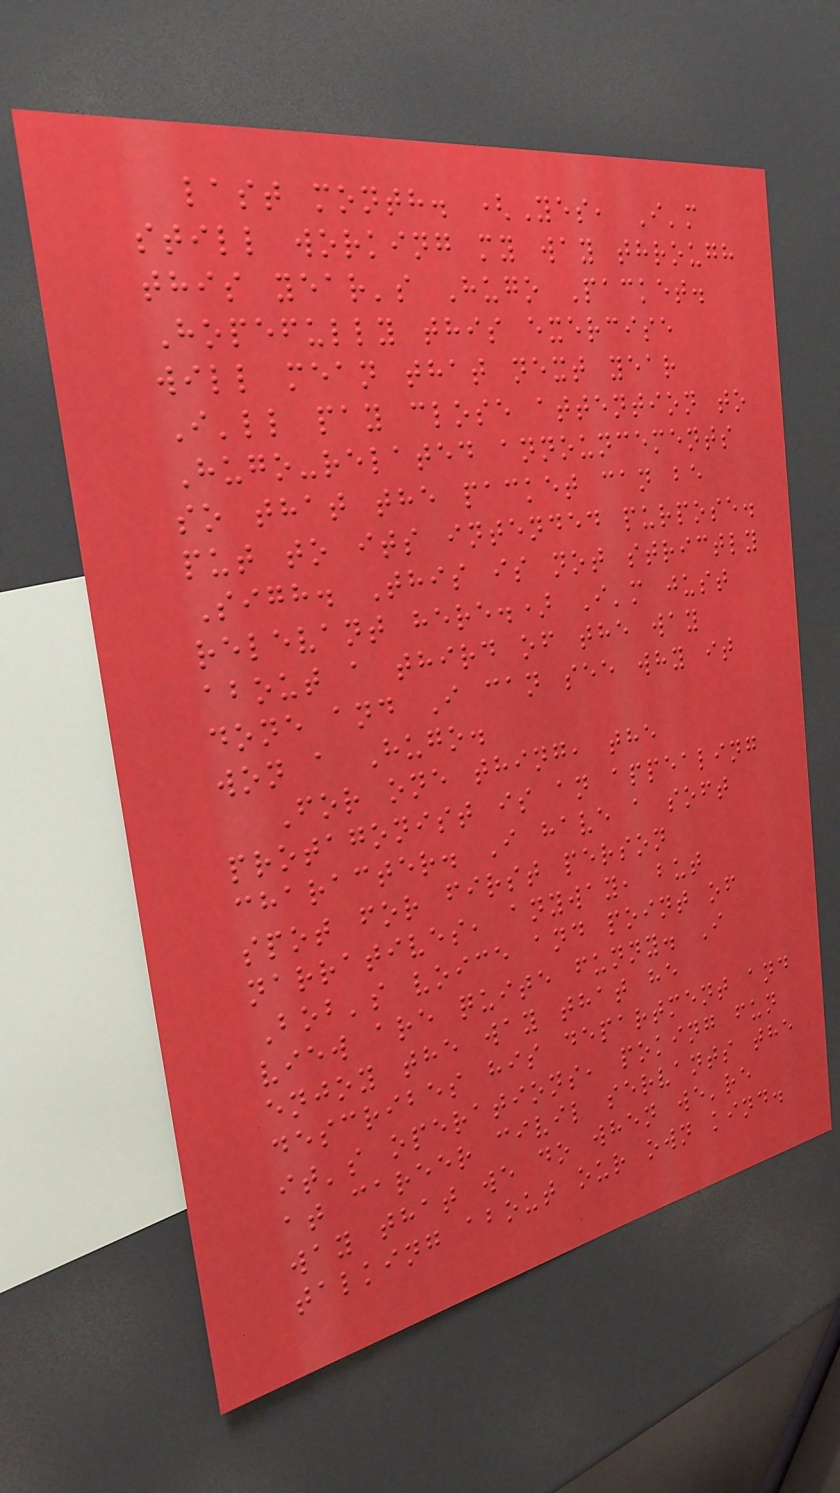last month. (Yes, I'm
still working my way through
this year's Hugo Packet.
Hopefully this exercise
will mean that next year
I'll pay close attention to
Hugo-related announcements
so that the packet can be
put to its intended purpose.
Sigh. This is not strictly
relevant here.) I'm just
about a third of the way
done and I can see why it
won a Hugo.
For one thing, the
protagonist is an appealing
character. I have a soft
spot for first person
narratives, anyway, but
Bob's voice and point of
view are quite funny. I
enjoy the way that he
describes his department and
it's operations, poking fun
at career civil servants the
way that we do when we're
talking about our own kind.
